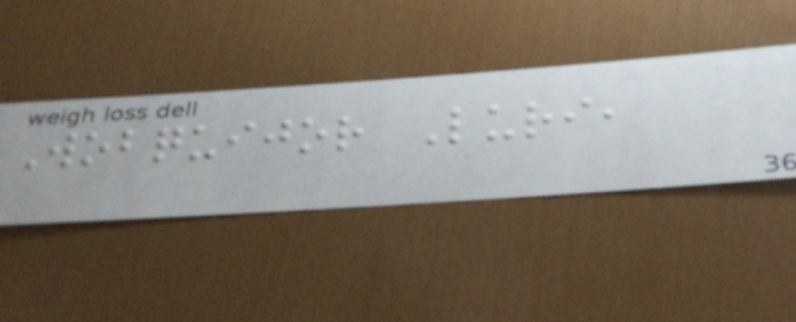Wobquijor Luri,
